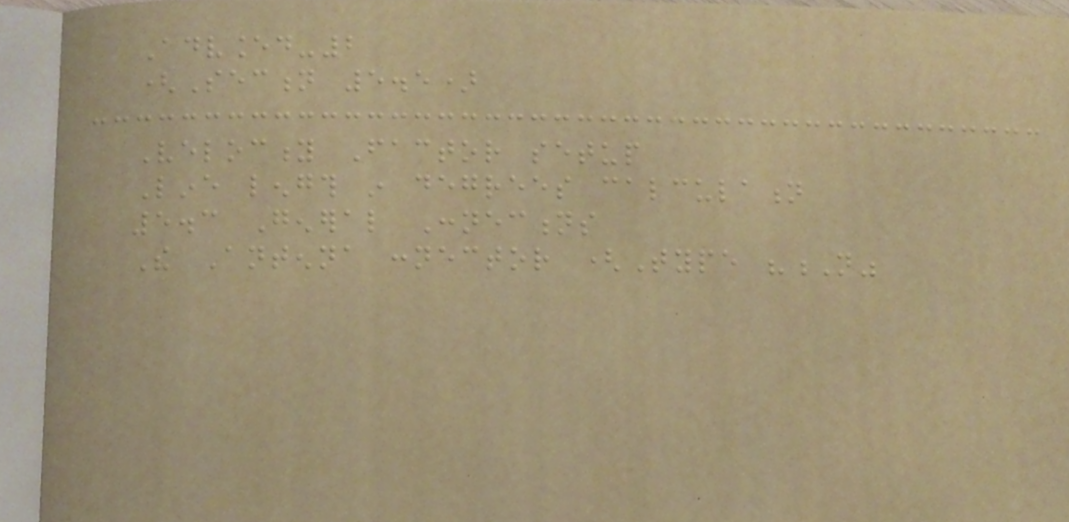Advanced-2
(Section 5.5)
Velocity Factor setup
Line length in degrees calculation
5.3 General Connections
The Antenna connector (Type "N"
